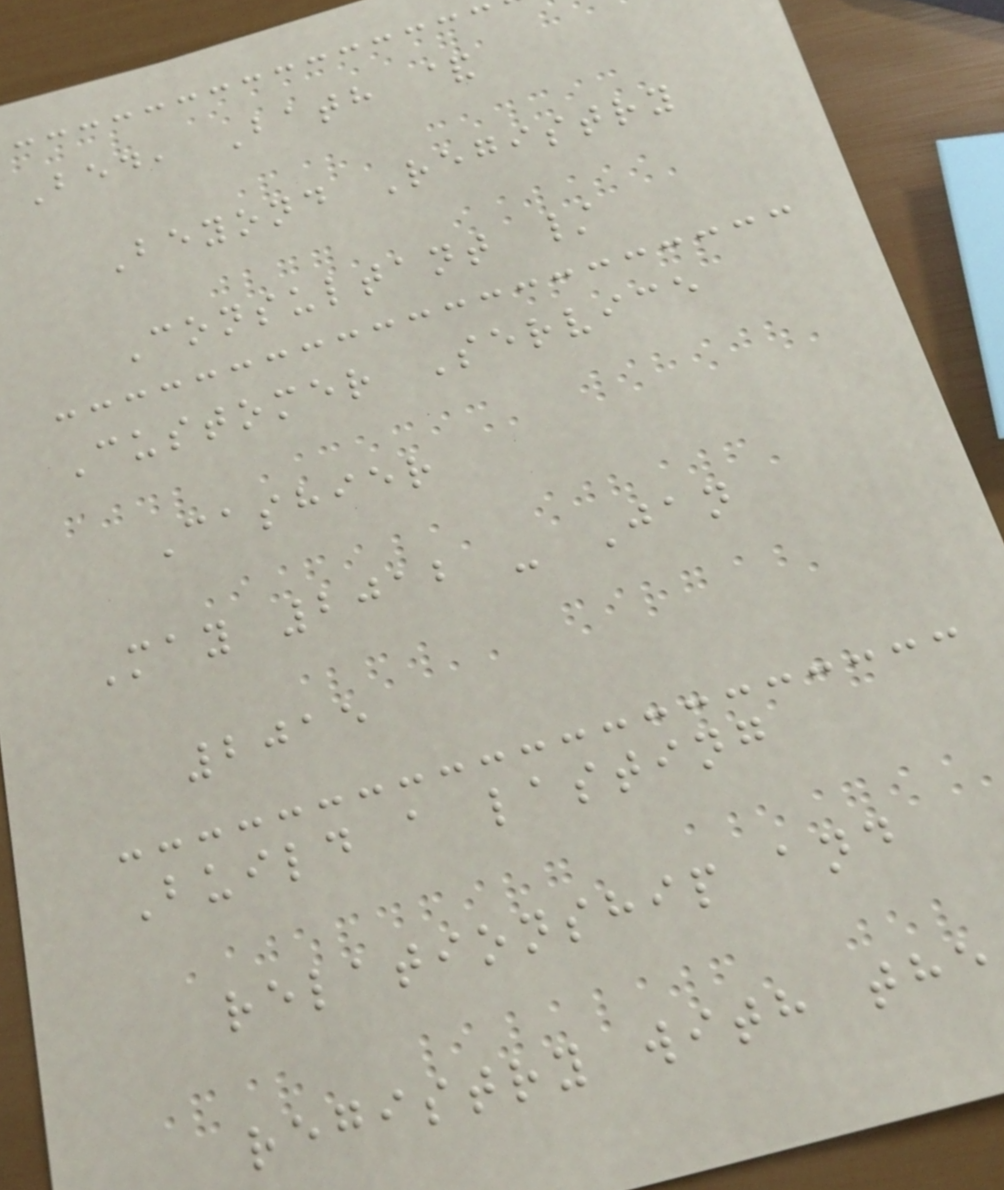Bed, Bath &
Beyond Registry
Consultant /
Customer Service
Cashier
May 2012 - Jan
2015
Build a lasting
relationship and
registry with the
